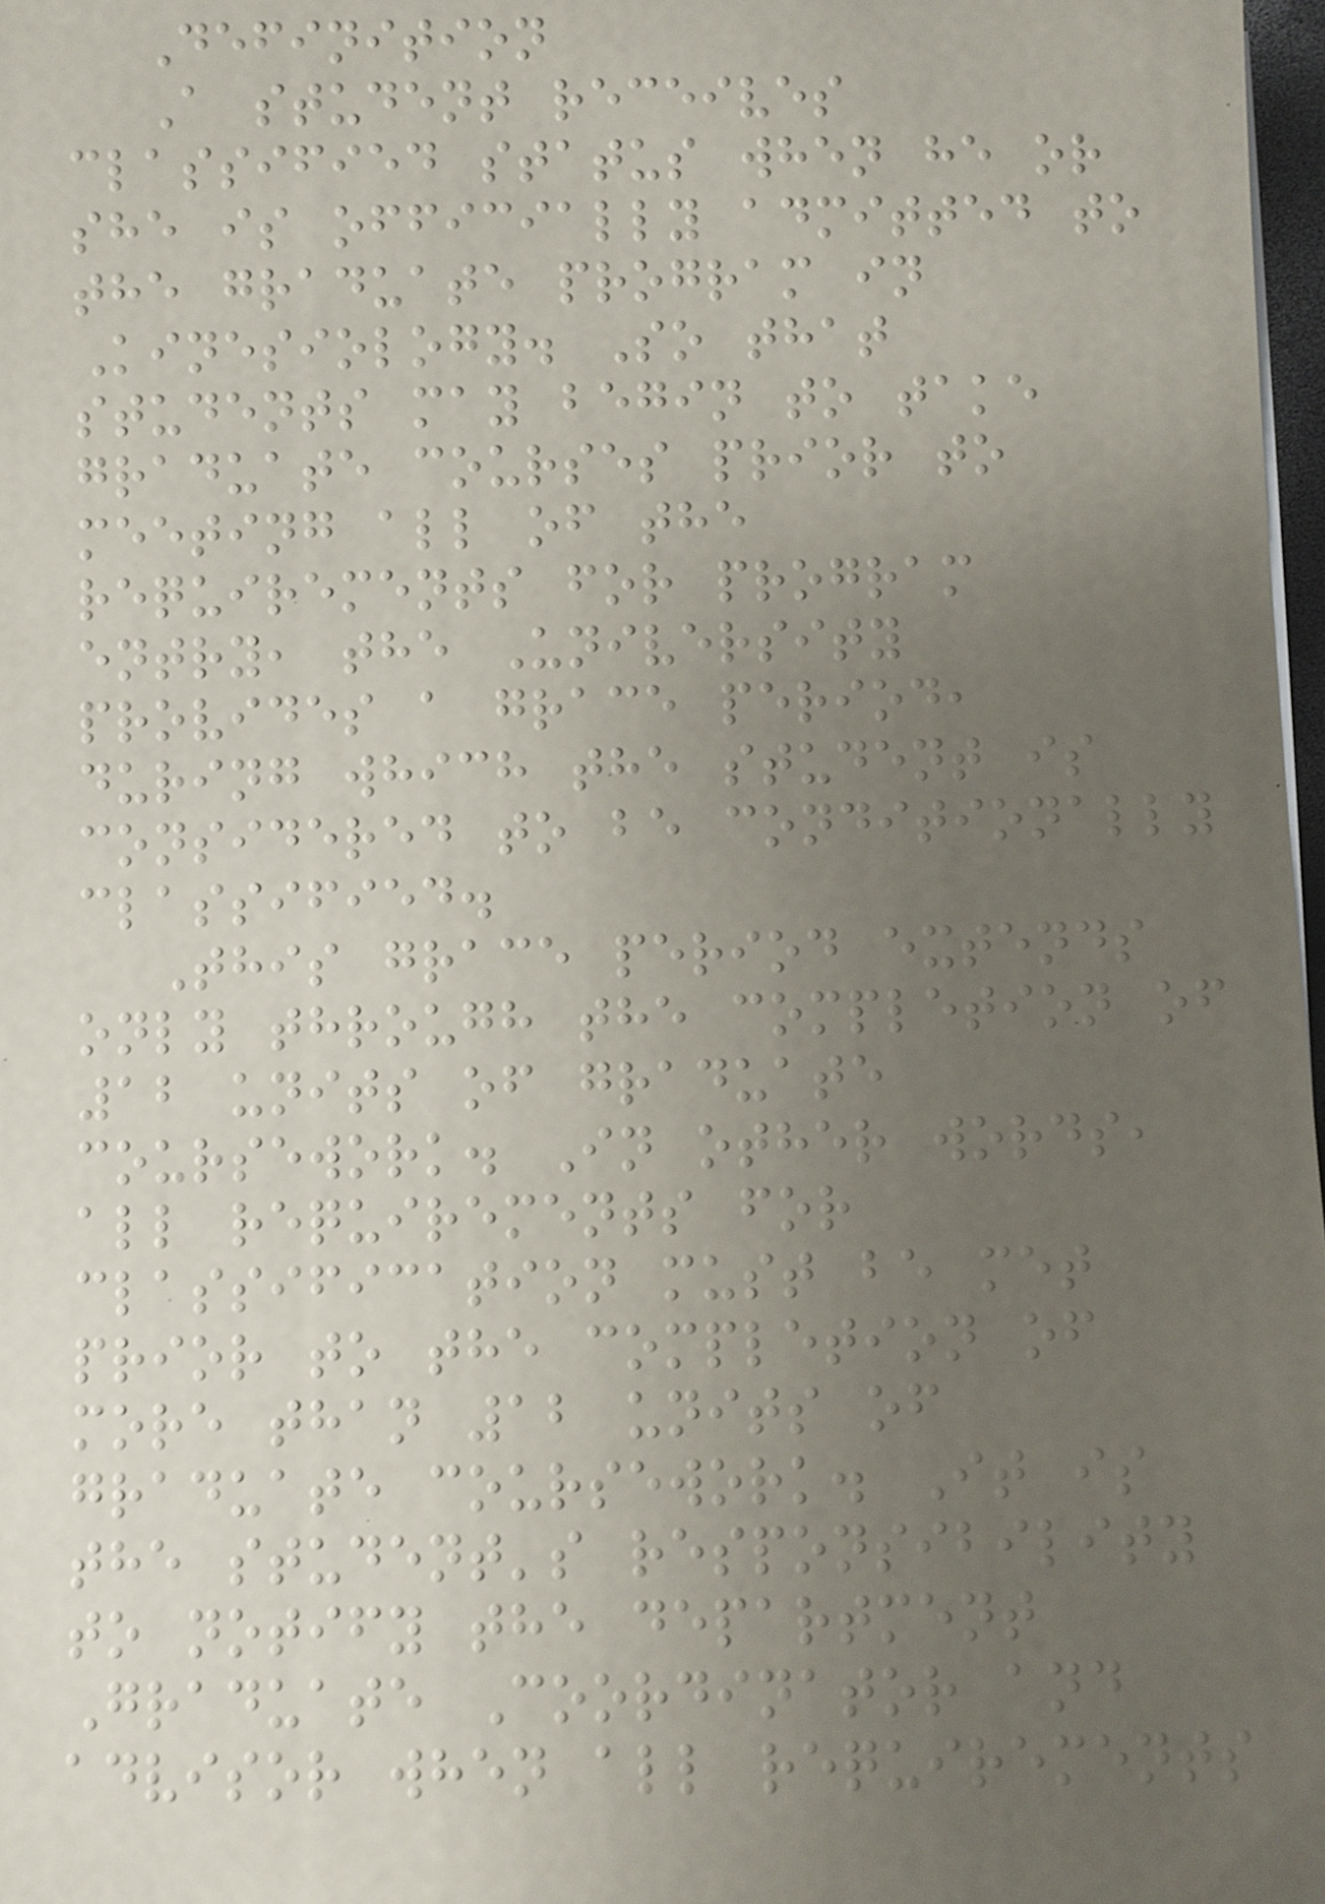Definition
A student receives
classified status when he or
she is officially admitted to
the graduate program in
Kinesiology. So that
students may begin to take
graduate courses prior to
meeting all of the
requirements for program
entry, the University
provides a grace period,
during which the student is
considered to be conditionally
classified.
This grace period extends
only through the completion of
12 units of graduate
coursework. In other words,
all requirements for
classification must be met
prior to the completion of
more than 12 units of
graduate coursework. It is
the student's responsibility
to notify the department
Graduate Coordinator and
advisor when all requirements
